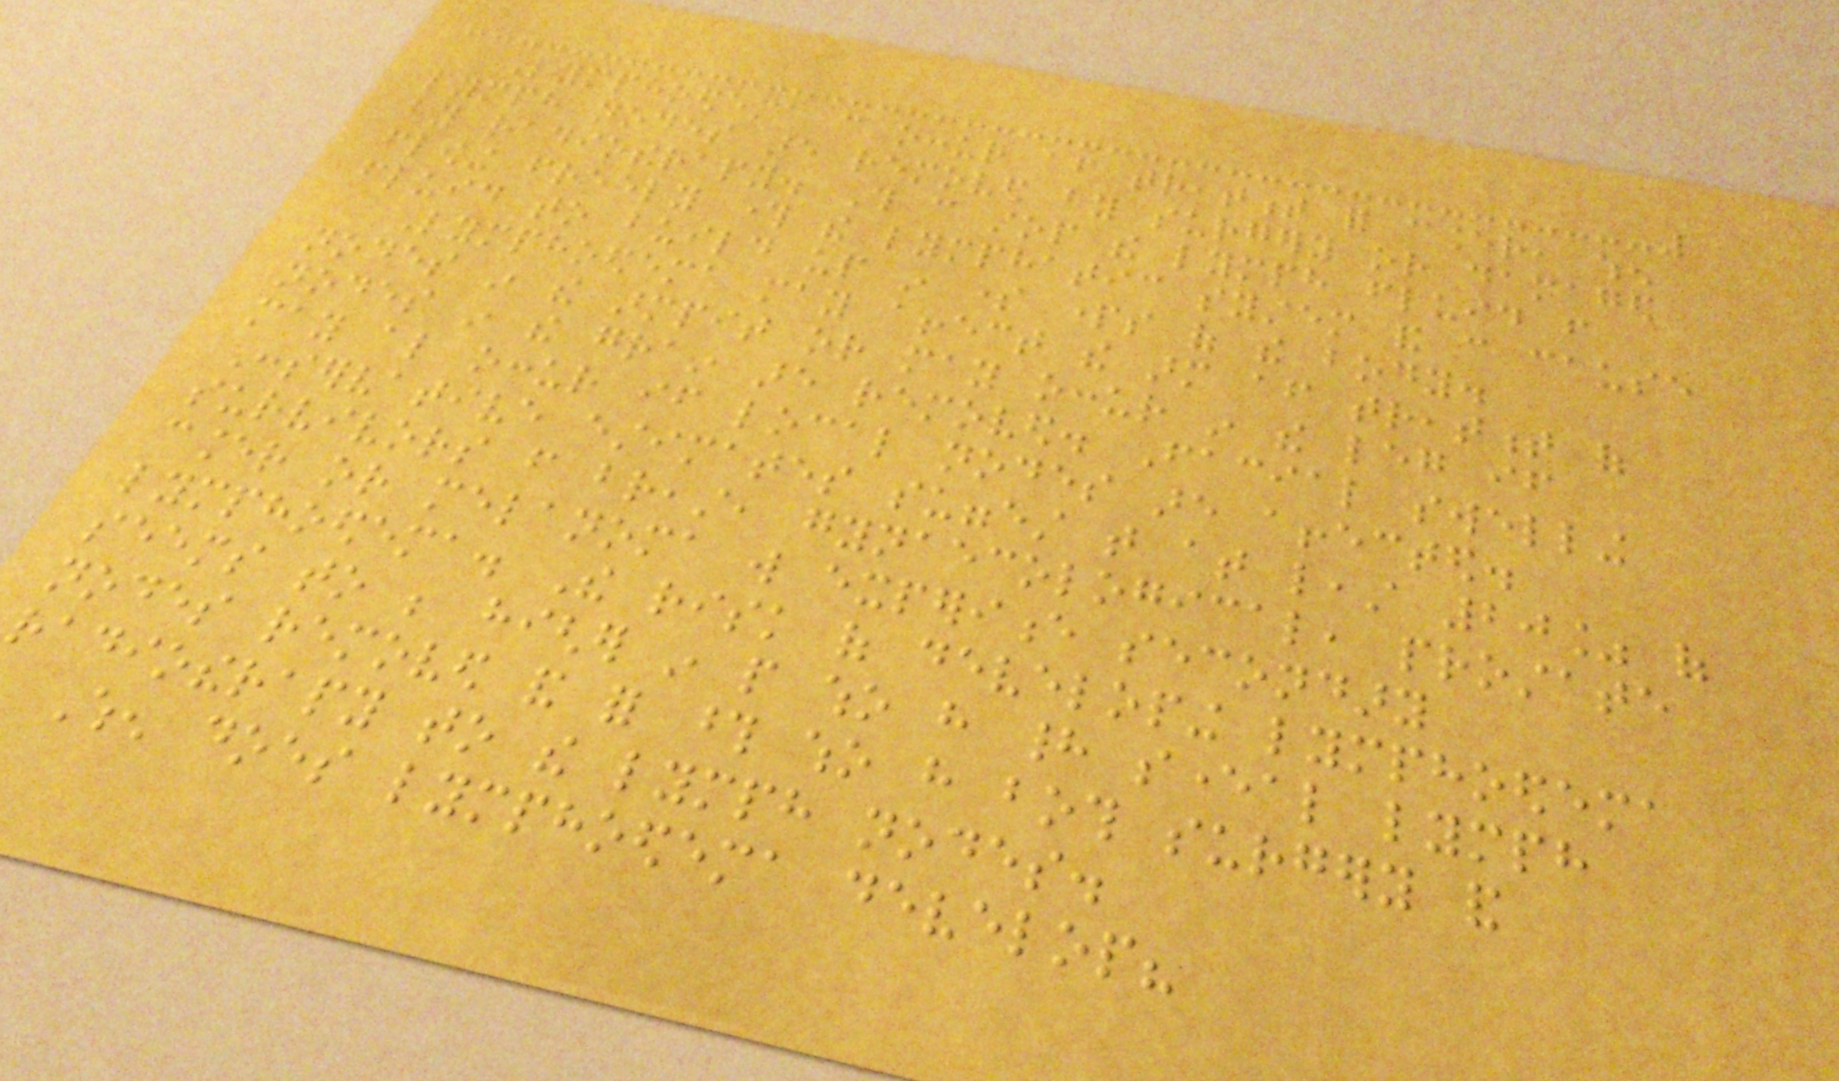Lymphoedema can occur after treatment for cancer, when
lymph nodes are removed by surgery or damaged
by radiotherapy. This can stop the lymph fluid from
flowing freely through the lymphatic system and can cause
fluid to build up in some parts of the body.
Lymphoedema may affect the arm after treatment of
nodes in the armpit or may occur in the leg if
nodes in the grain are removed. Facial swelling
may also occur if local nodes are affected.
Conservative estimates suggest that at least 20% of
survivors from breast, gynaecological, prostate
cancer or melanoma will experience secondary
lymphoedema. The risk of developing lymphoedema
seems to be higher in people who have had several lymph
nodes removed and for those who have both surgery and
radiotherapy to the lymph nodes.
When does lymphoedema develop?
